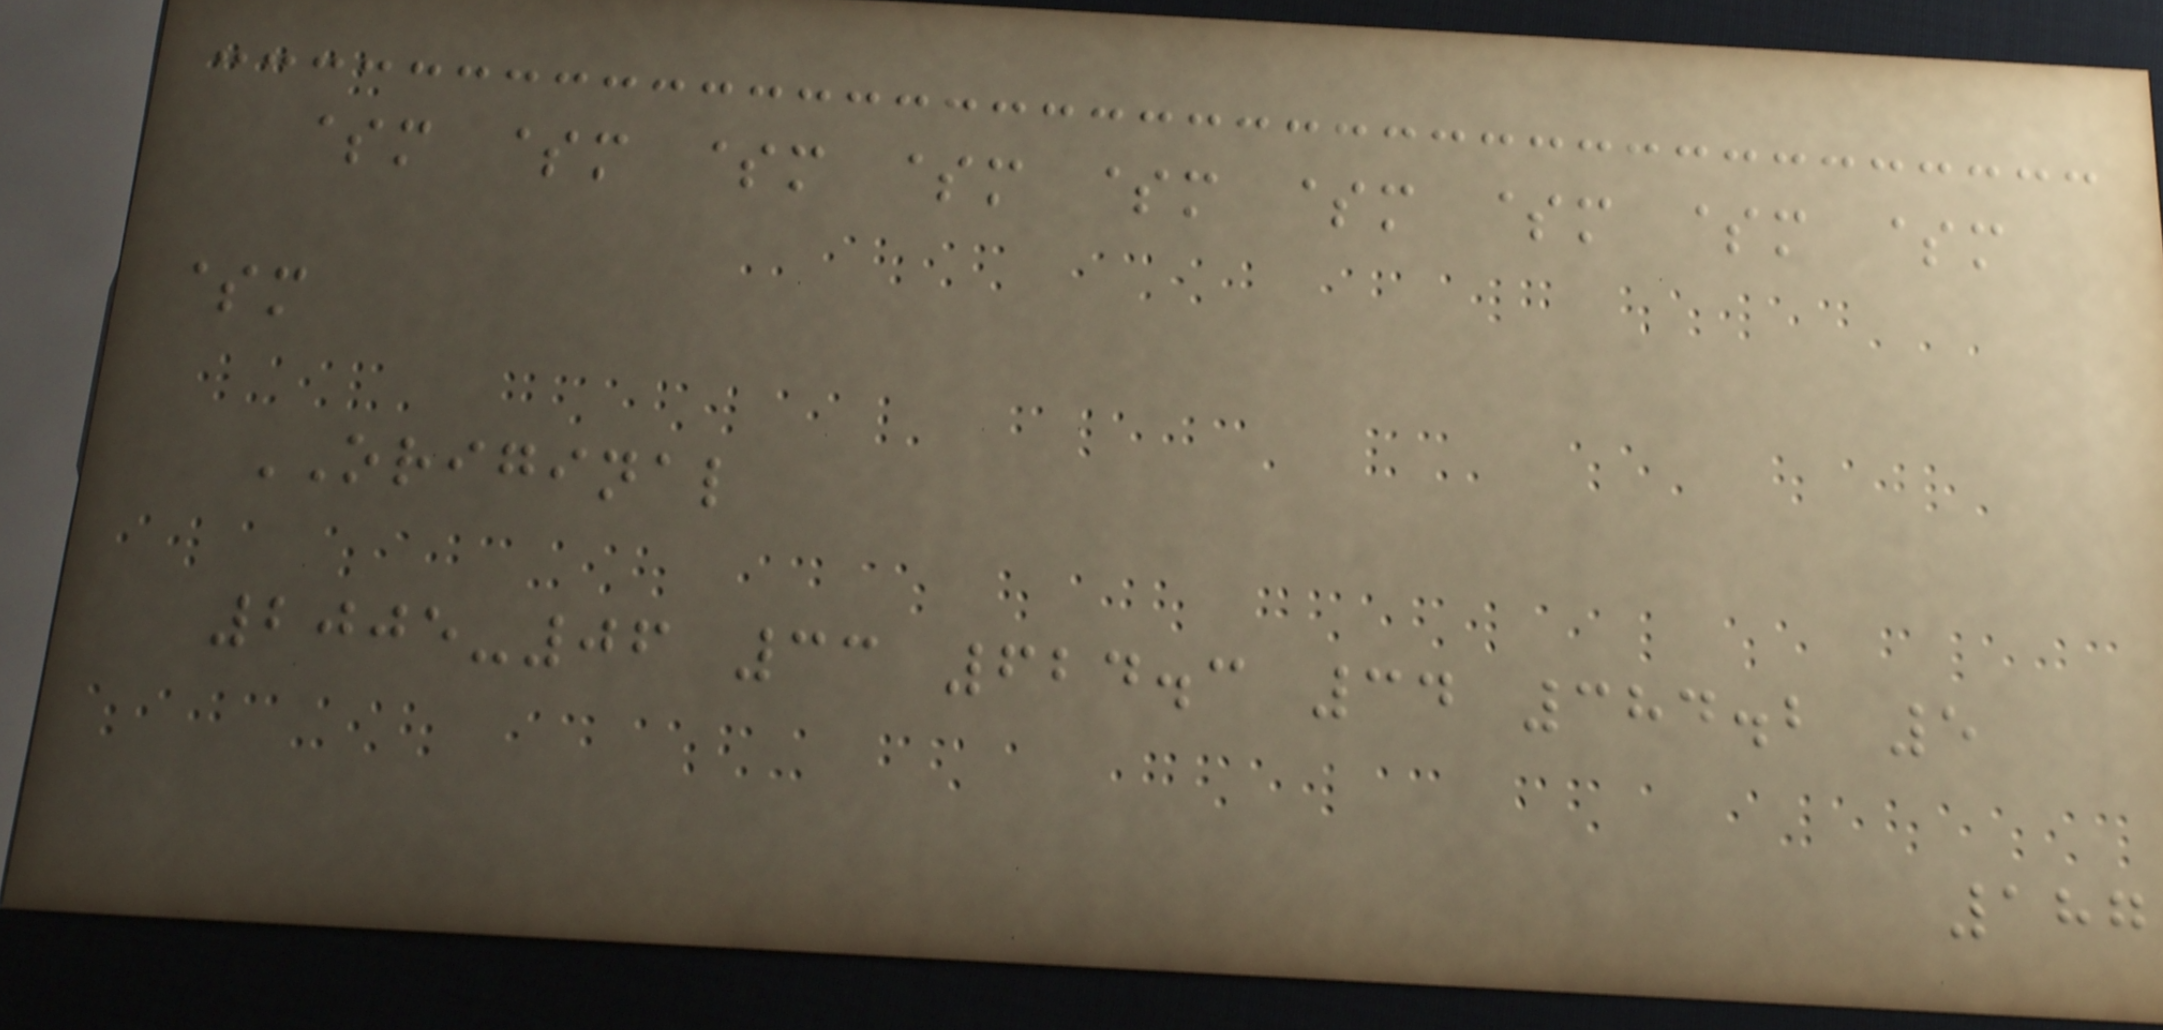$m $m $m $m $m $m $m $m $m
$m
ORIGINAL
2005-06 33 624.3 34 384.2 5
187
